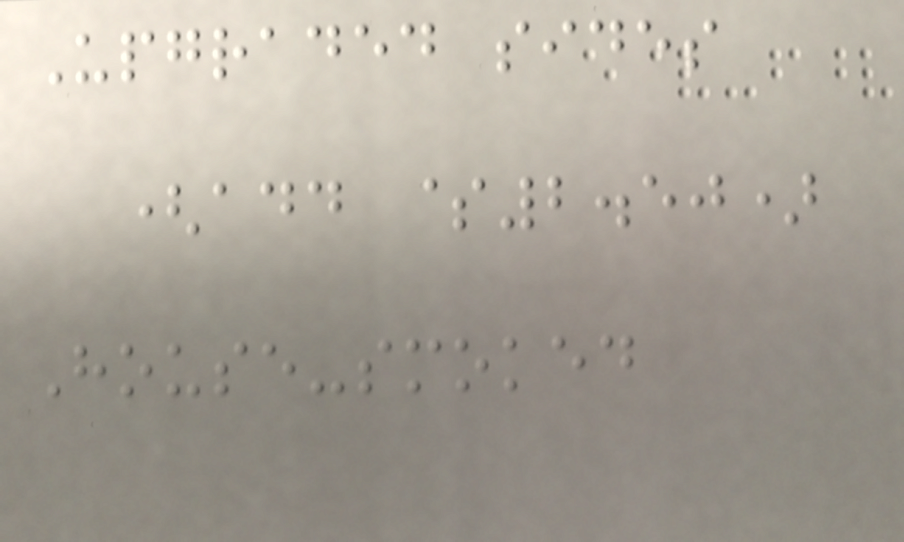Upgraded sides
(add $2.50)
House-smoked
